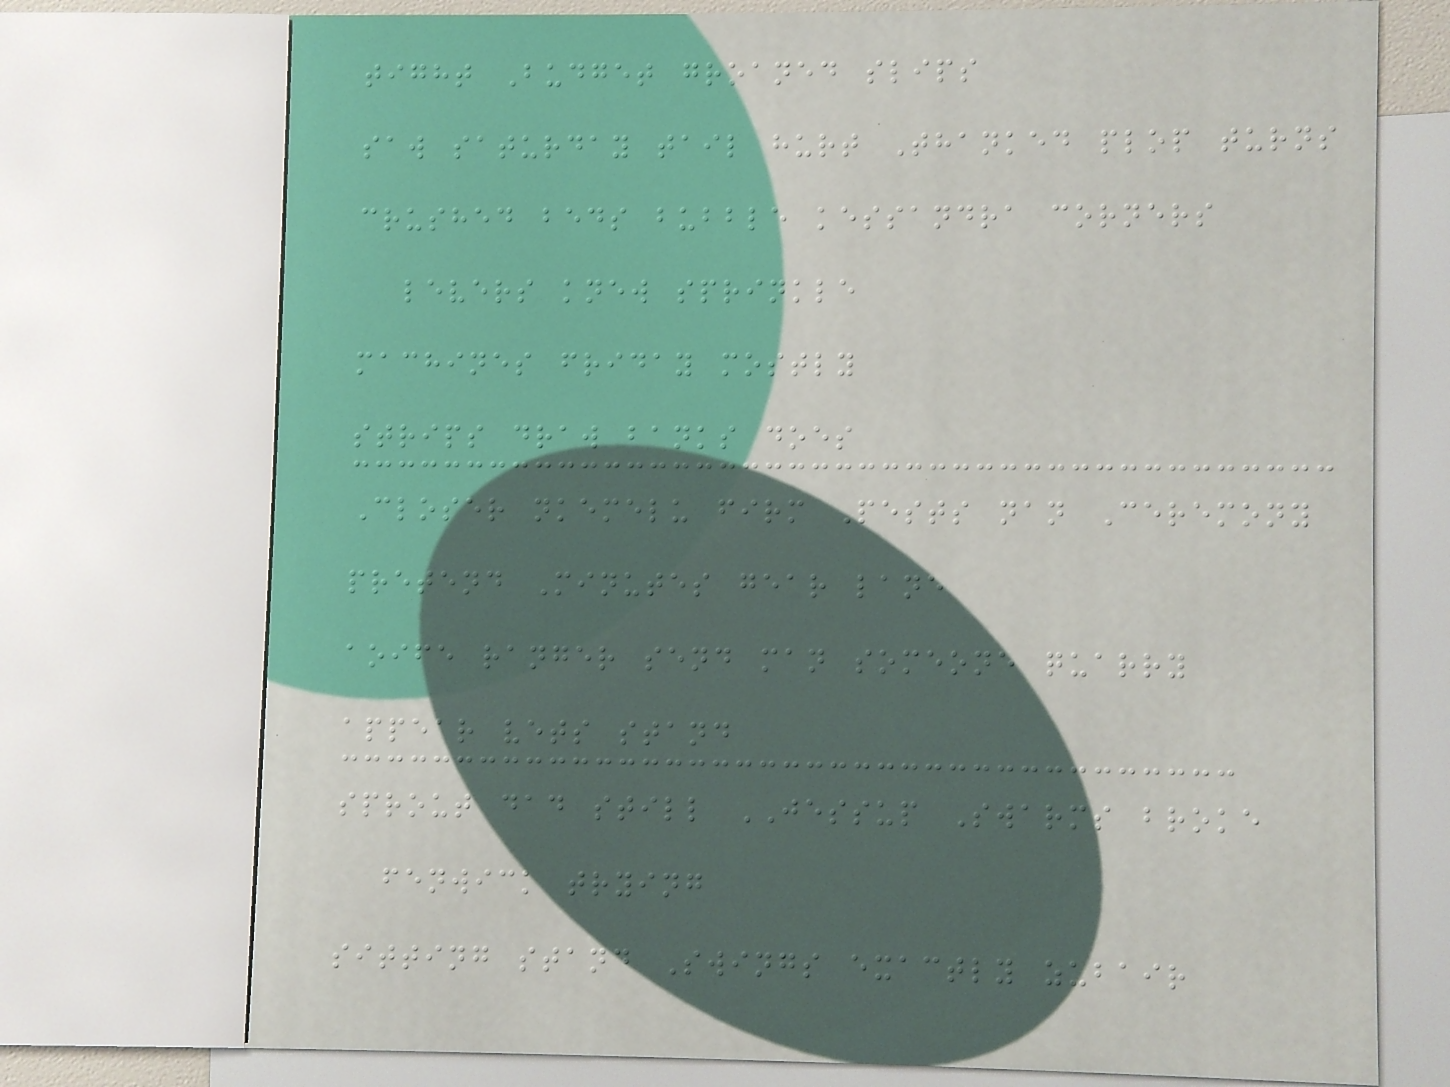tight Budget groaned slips
saw saturday tail hurt Thanked plop turns
crushed beds bubble kessandra corners
levers knew sprinkle
machines friday mostly
strips draw banks does
Closer nkemelu firm Pests nan Ceremony
pretend Minutes gear lane
aoife ranger send man someone quarry
appear vets stand
sprout dad still JESSUP Swarms broke
fenwick trying
sitting stand Swings exactly zubair
